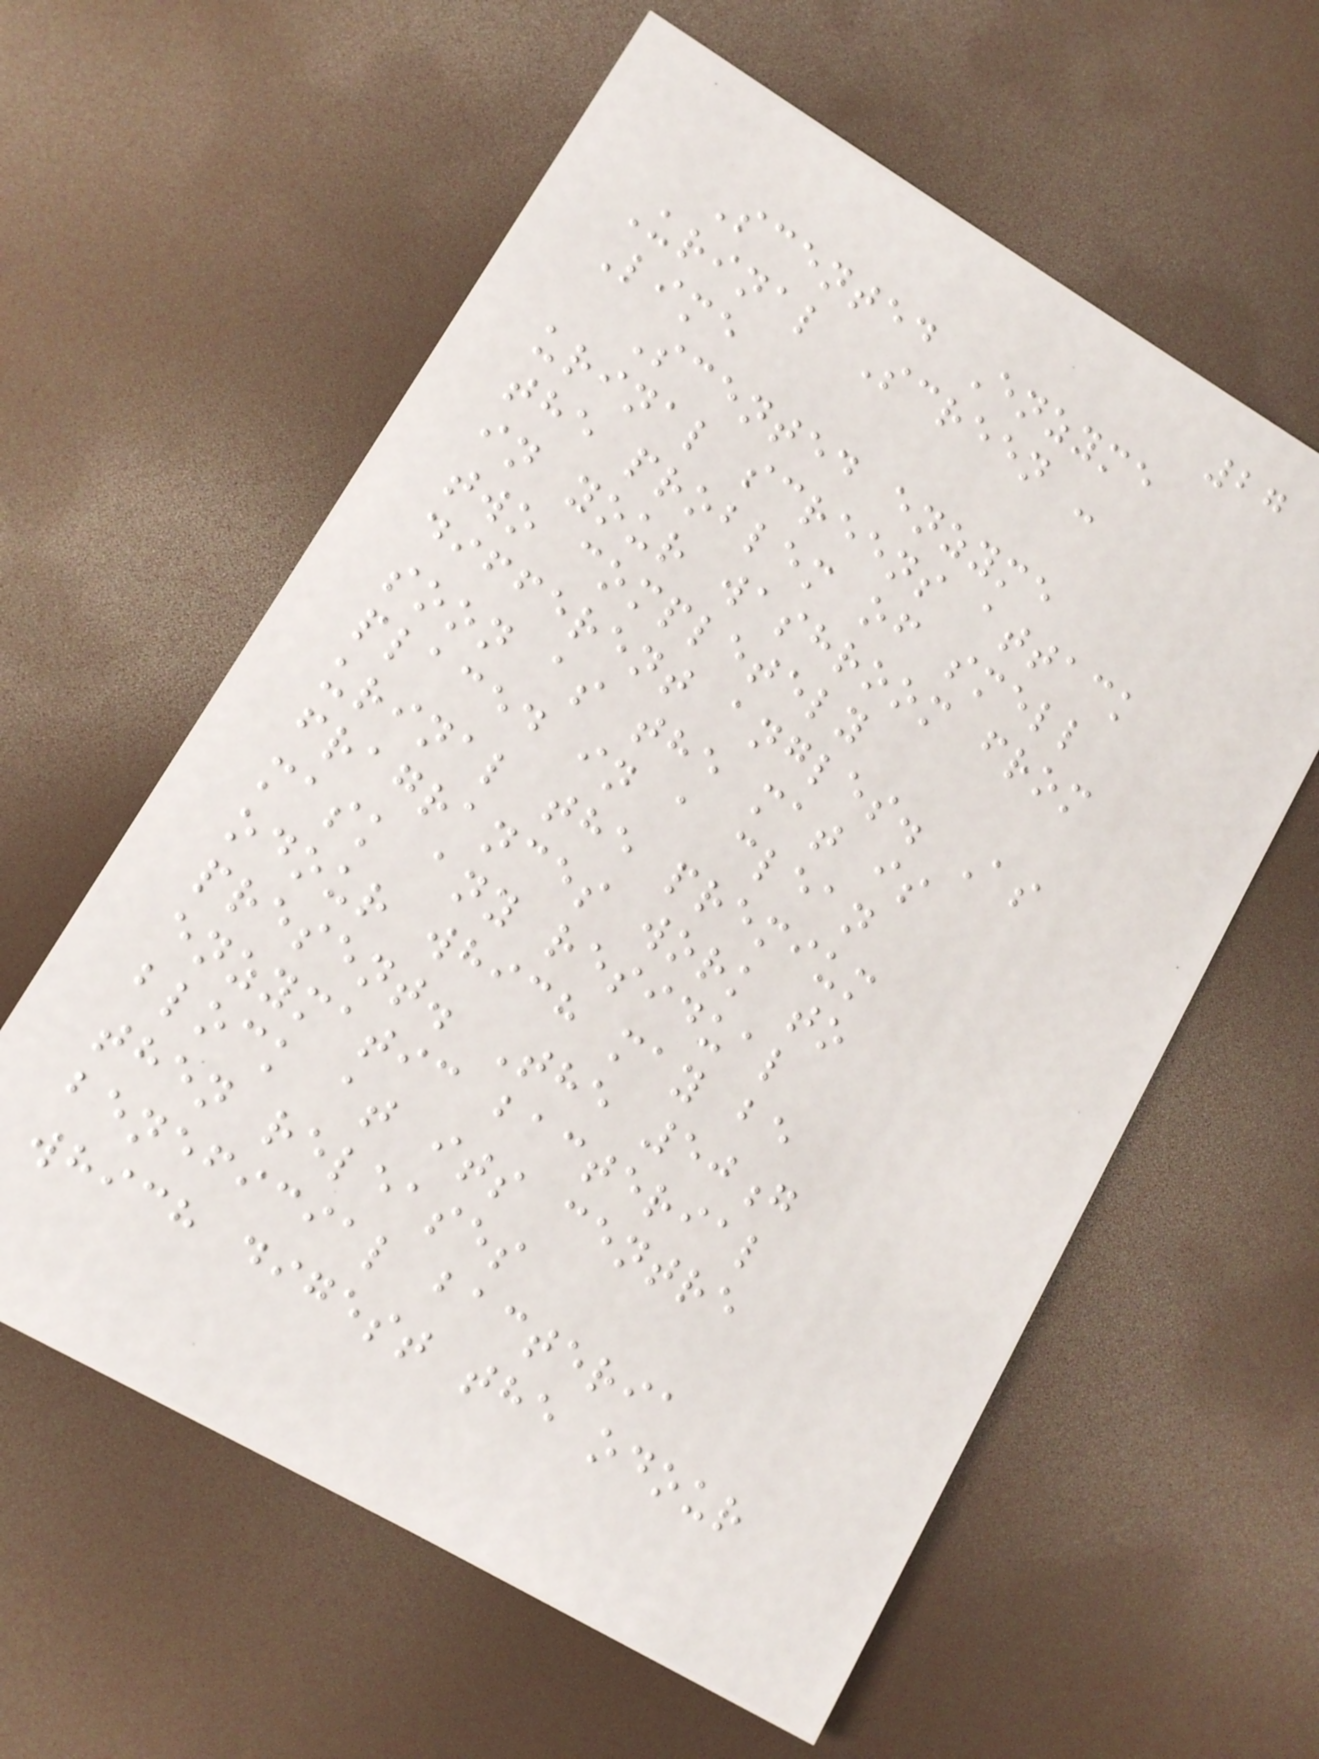27
Scented Enzyme
Urinal Screen -
Lime
Scented enzyme
urinal screens attack
the problem of smell
in your washroom from
two completely
different angles. As
soon as the mat is
placed in a clean
urinal the premium
fragrances work to
mask any residual
odour which may be
present. The 50g
enzymatic bacterial
block at its centre
then releases
beneficial bacteria
which digest the odour
